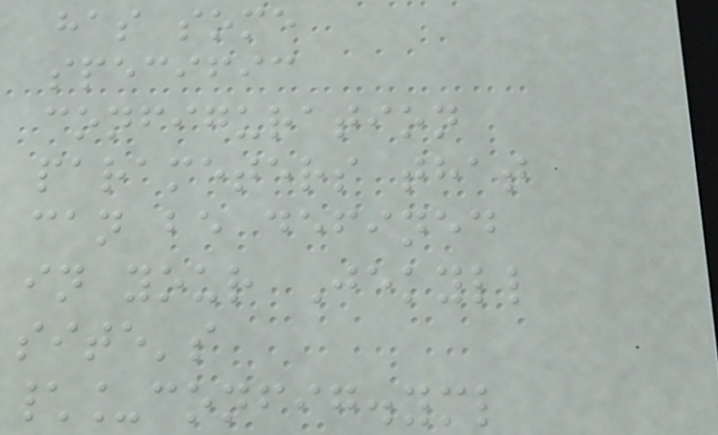has some
specific
configuration
parameters that
can be defined
in your Jekyll
site's
\_config.yml
